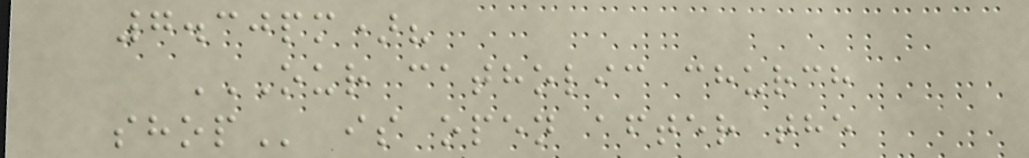7.30pm)?
OUR CATHOLIC CHURCH
SHOP is open after the
